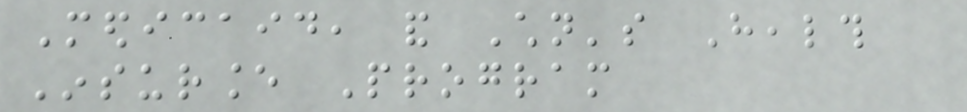Medicaid, and Children's Health
Insurance Program
